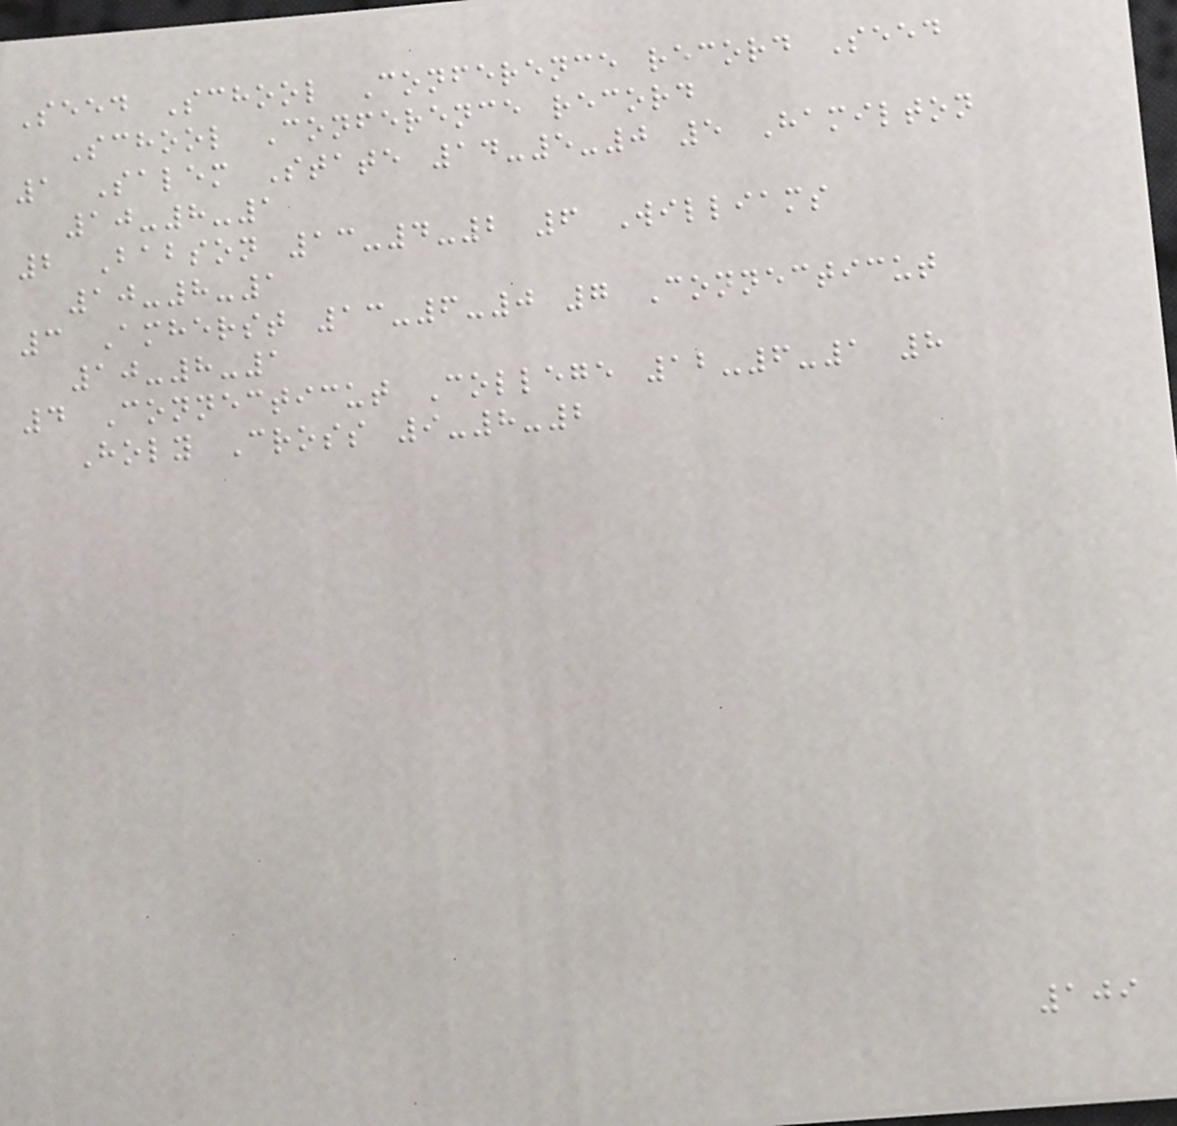Seed School Conference record Seed
School Conference record
1 Salem State 14-5-0 5 Hamilton
10-8-1
2 Babson 13-4-2 6 Williams
10-8-1
3 Amherst 13-6-0 7 Connecticut
10-8-1
4 Connecticut College 12-6-1 8
Holy Cross 9-8-2
109
